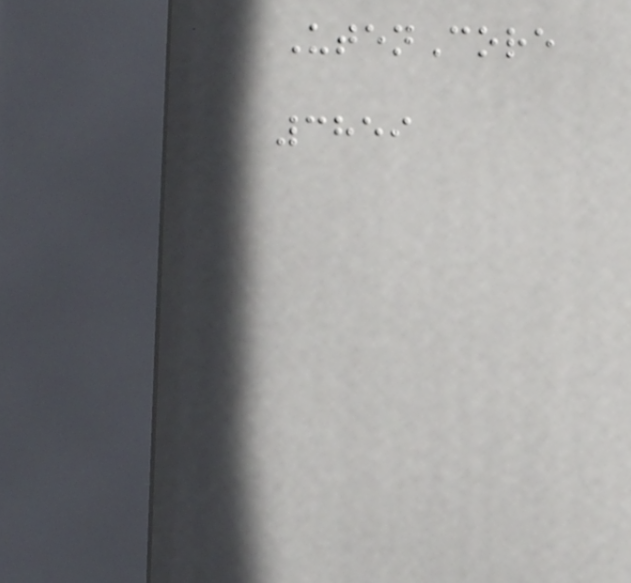UtenCore
3859
